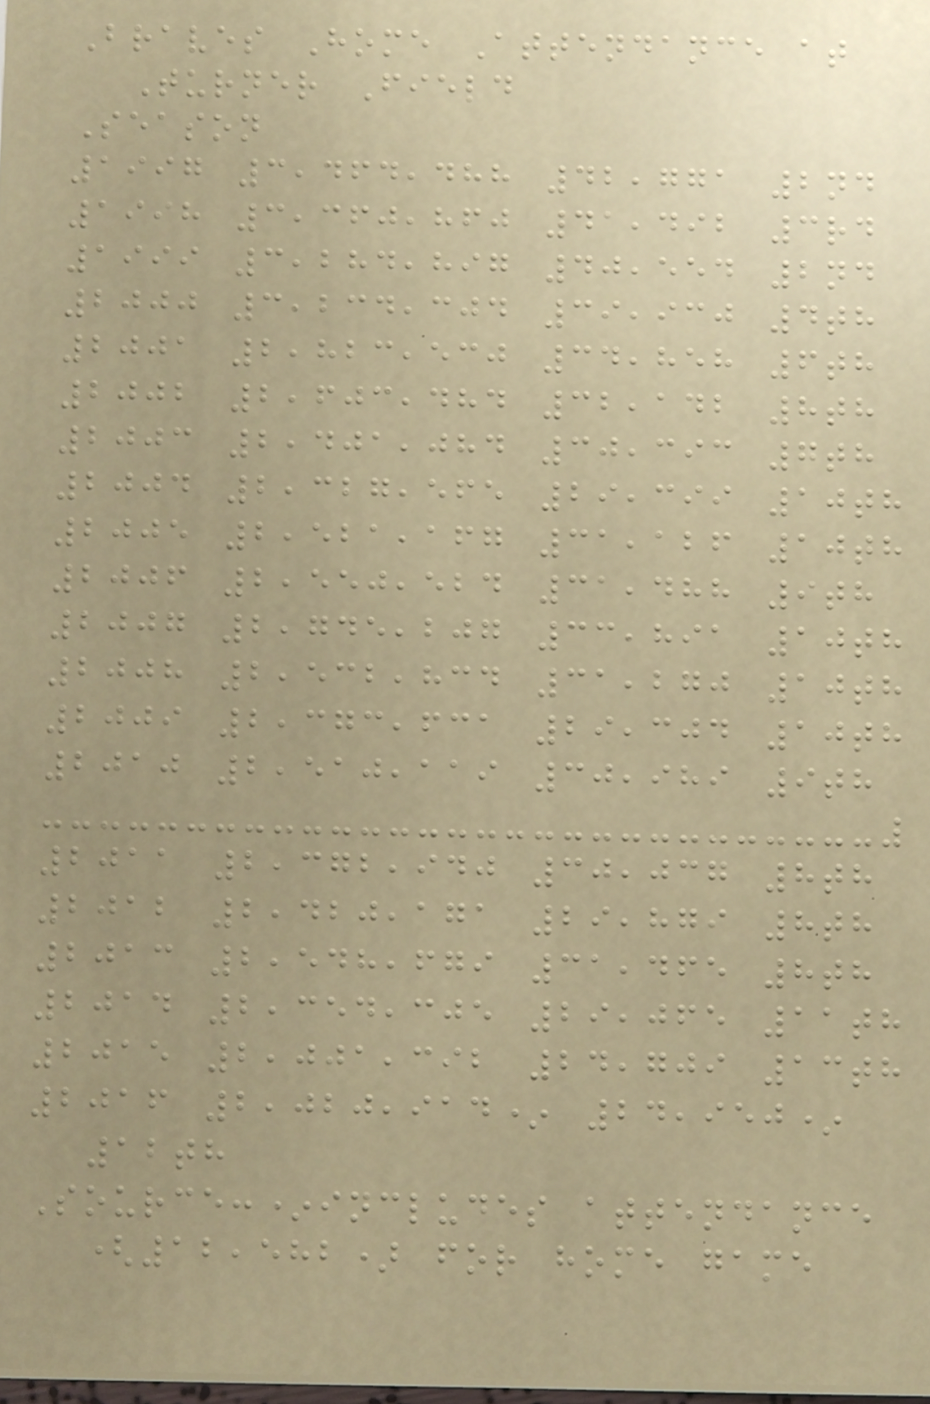Braves Home Attendance at
Turner Field
Season
1997 3,464,488 42,771 2nd
1998 3,360,860 41,492 3rd
1999 3,284,897 40,554 2nd
2000 3,234,304 39,930 4th
2001 2,823,530 34,858 6th
2002 2,603,484 32,142 8th
2003 2,401,084 30,393 7th
2004 2,327,565 29,399 10th
2005 2,521,167 31,126 10th
2006 2,550,524 31,488 9th
2007 2,745,207 33,891 10th
2008 2,532,834 31,270 10th
2009 2,373,631 29,304 10th
2010 2,510,119 30,989 9th
2011 2,372,940 30,037 8th
2012 2,420,171 29,879 8th
2013 2,548,679 31,465 8th
2014 2,354,305 29,065 11th
2015 2,001,392 24,709 13th
2016 2,020,914* 24,950*
12th
Source:*includes attendance
(12,582) for home game
